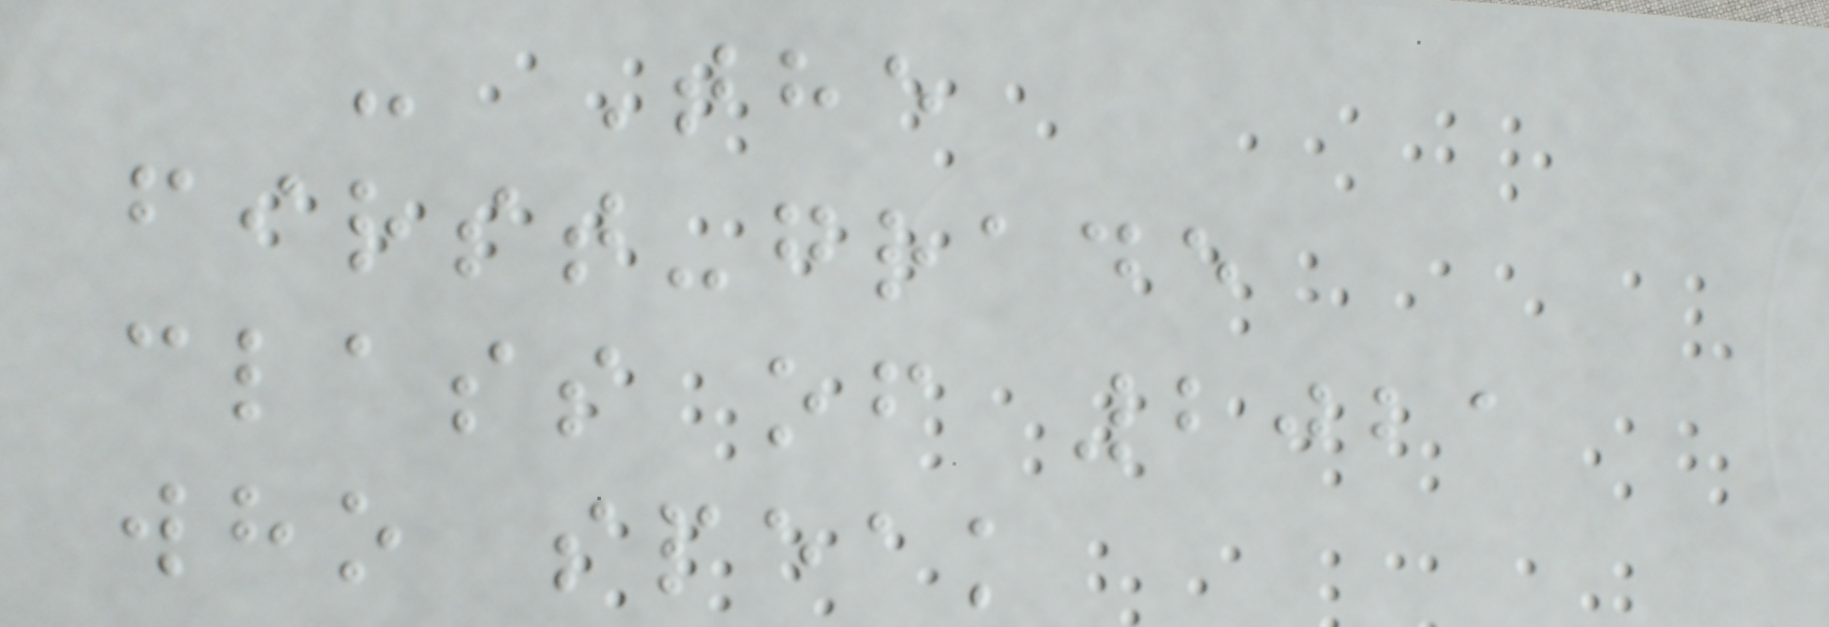- The
first-grade
class of 2021
who speak
